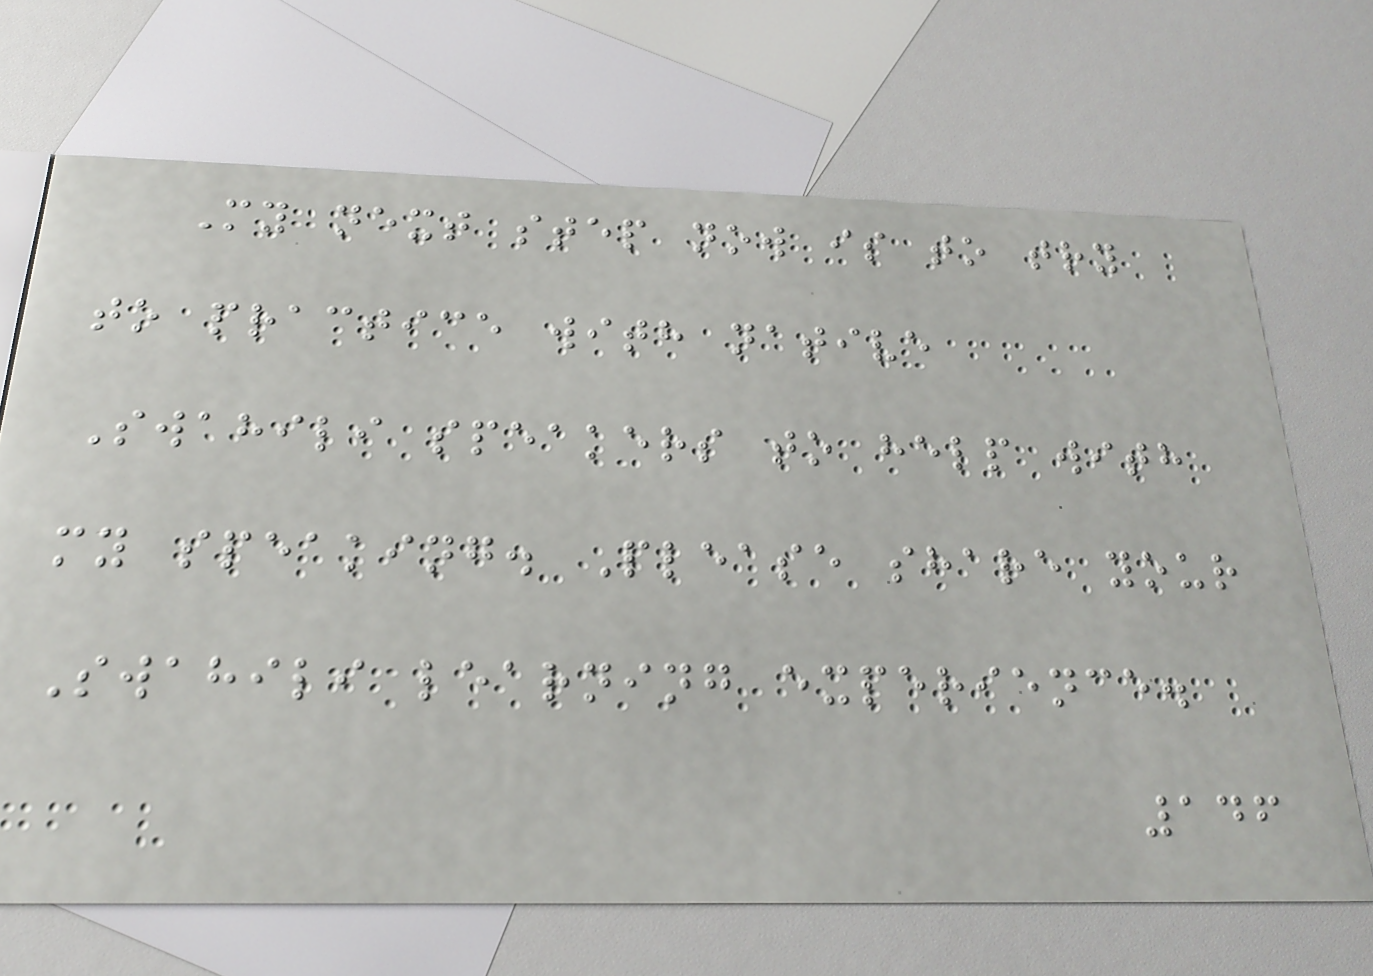My next step now is to try
to practice with native
Swahili speakers to help with
my speaking. Please share your
Swahili learning experience.
146
